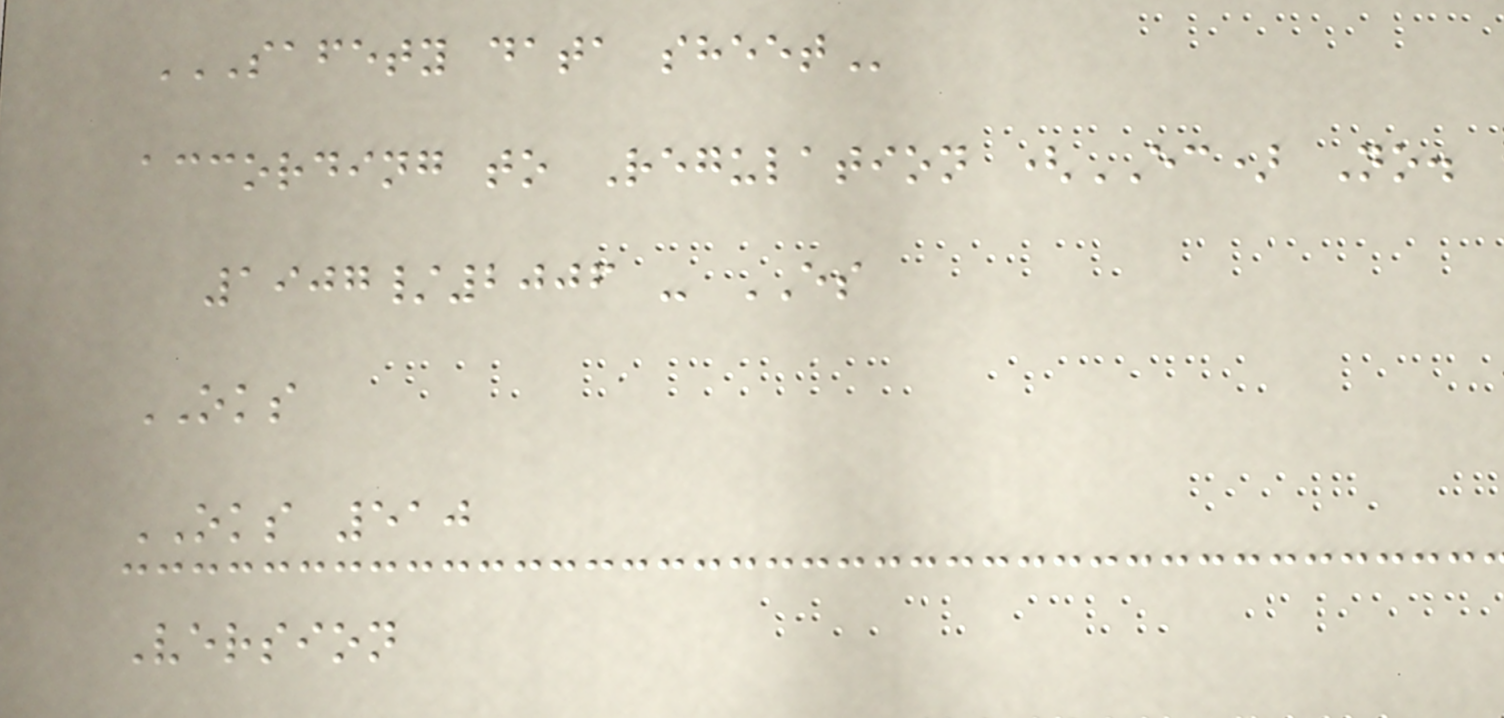SAFETY DATA SHEET
according to Regulation (EC) No.
1907/2006 - ES
OKS
OKS 510
Version
